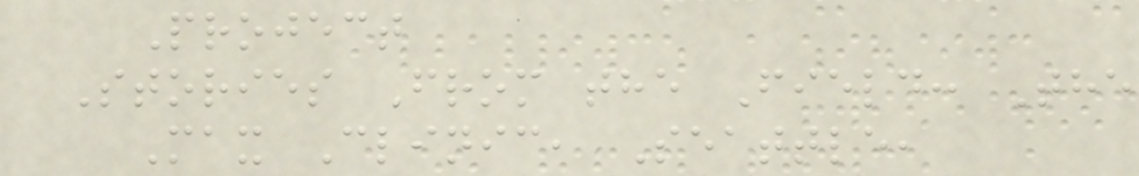Project
Stories From the Field: The
Max Clinic, Seattle,
